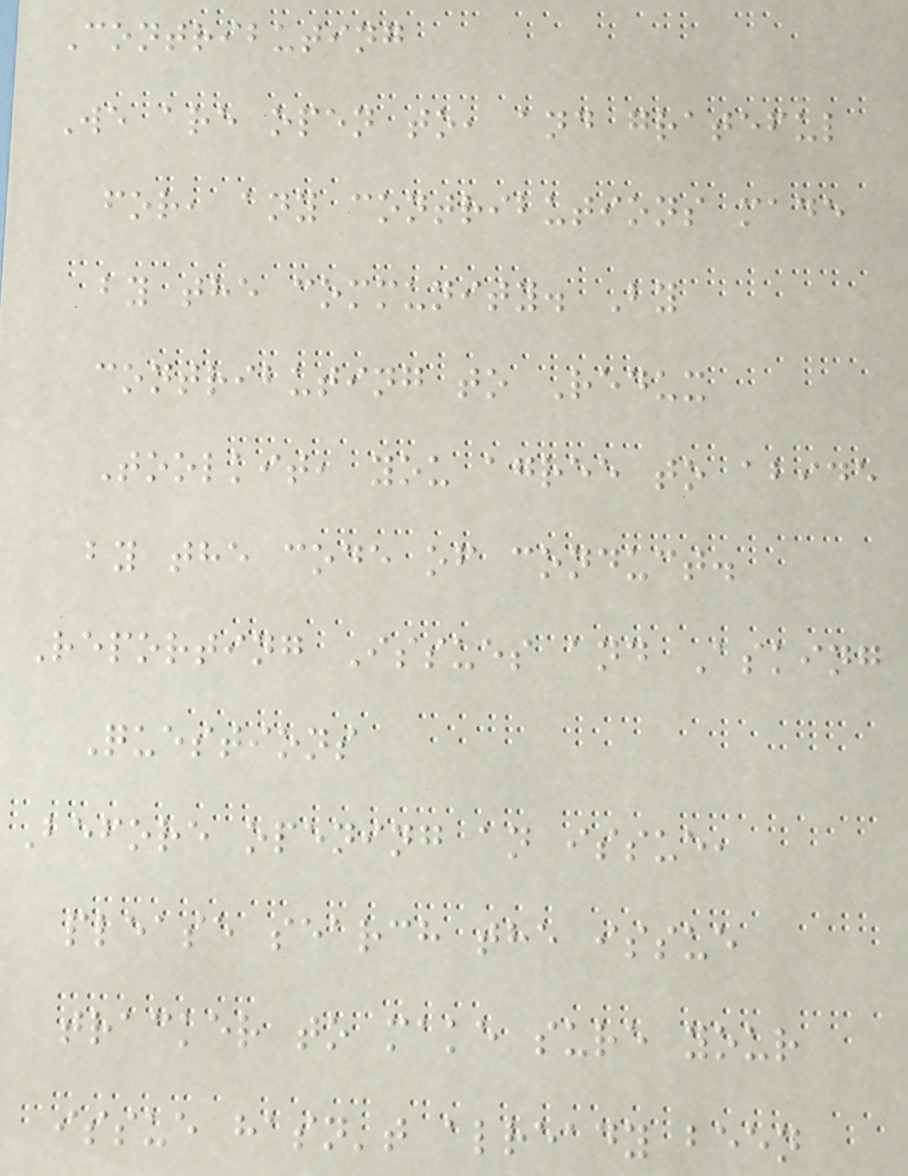Contributing
We are open to, and grateful
for, any contributions made
by the community. By
contributing to Redux
Toolkit, you agree to abide
by the code of conduct.
Reporting Issues and Asking
Questions
Before opening an issue,
please search the issue
tracker to make sure your
issue hasn't already been
